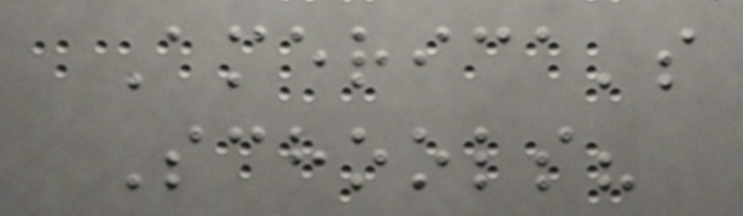America's
Schools?
